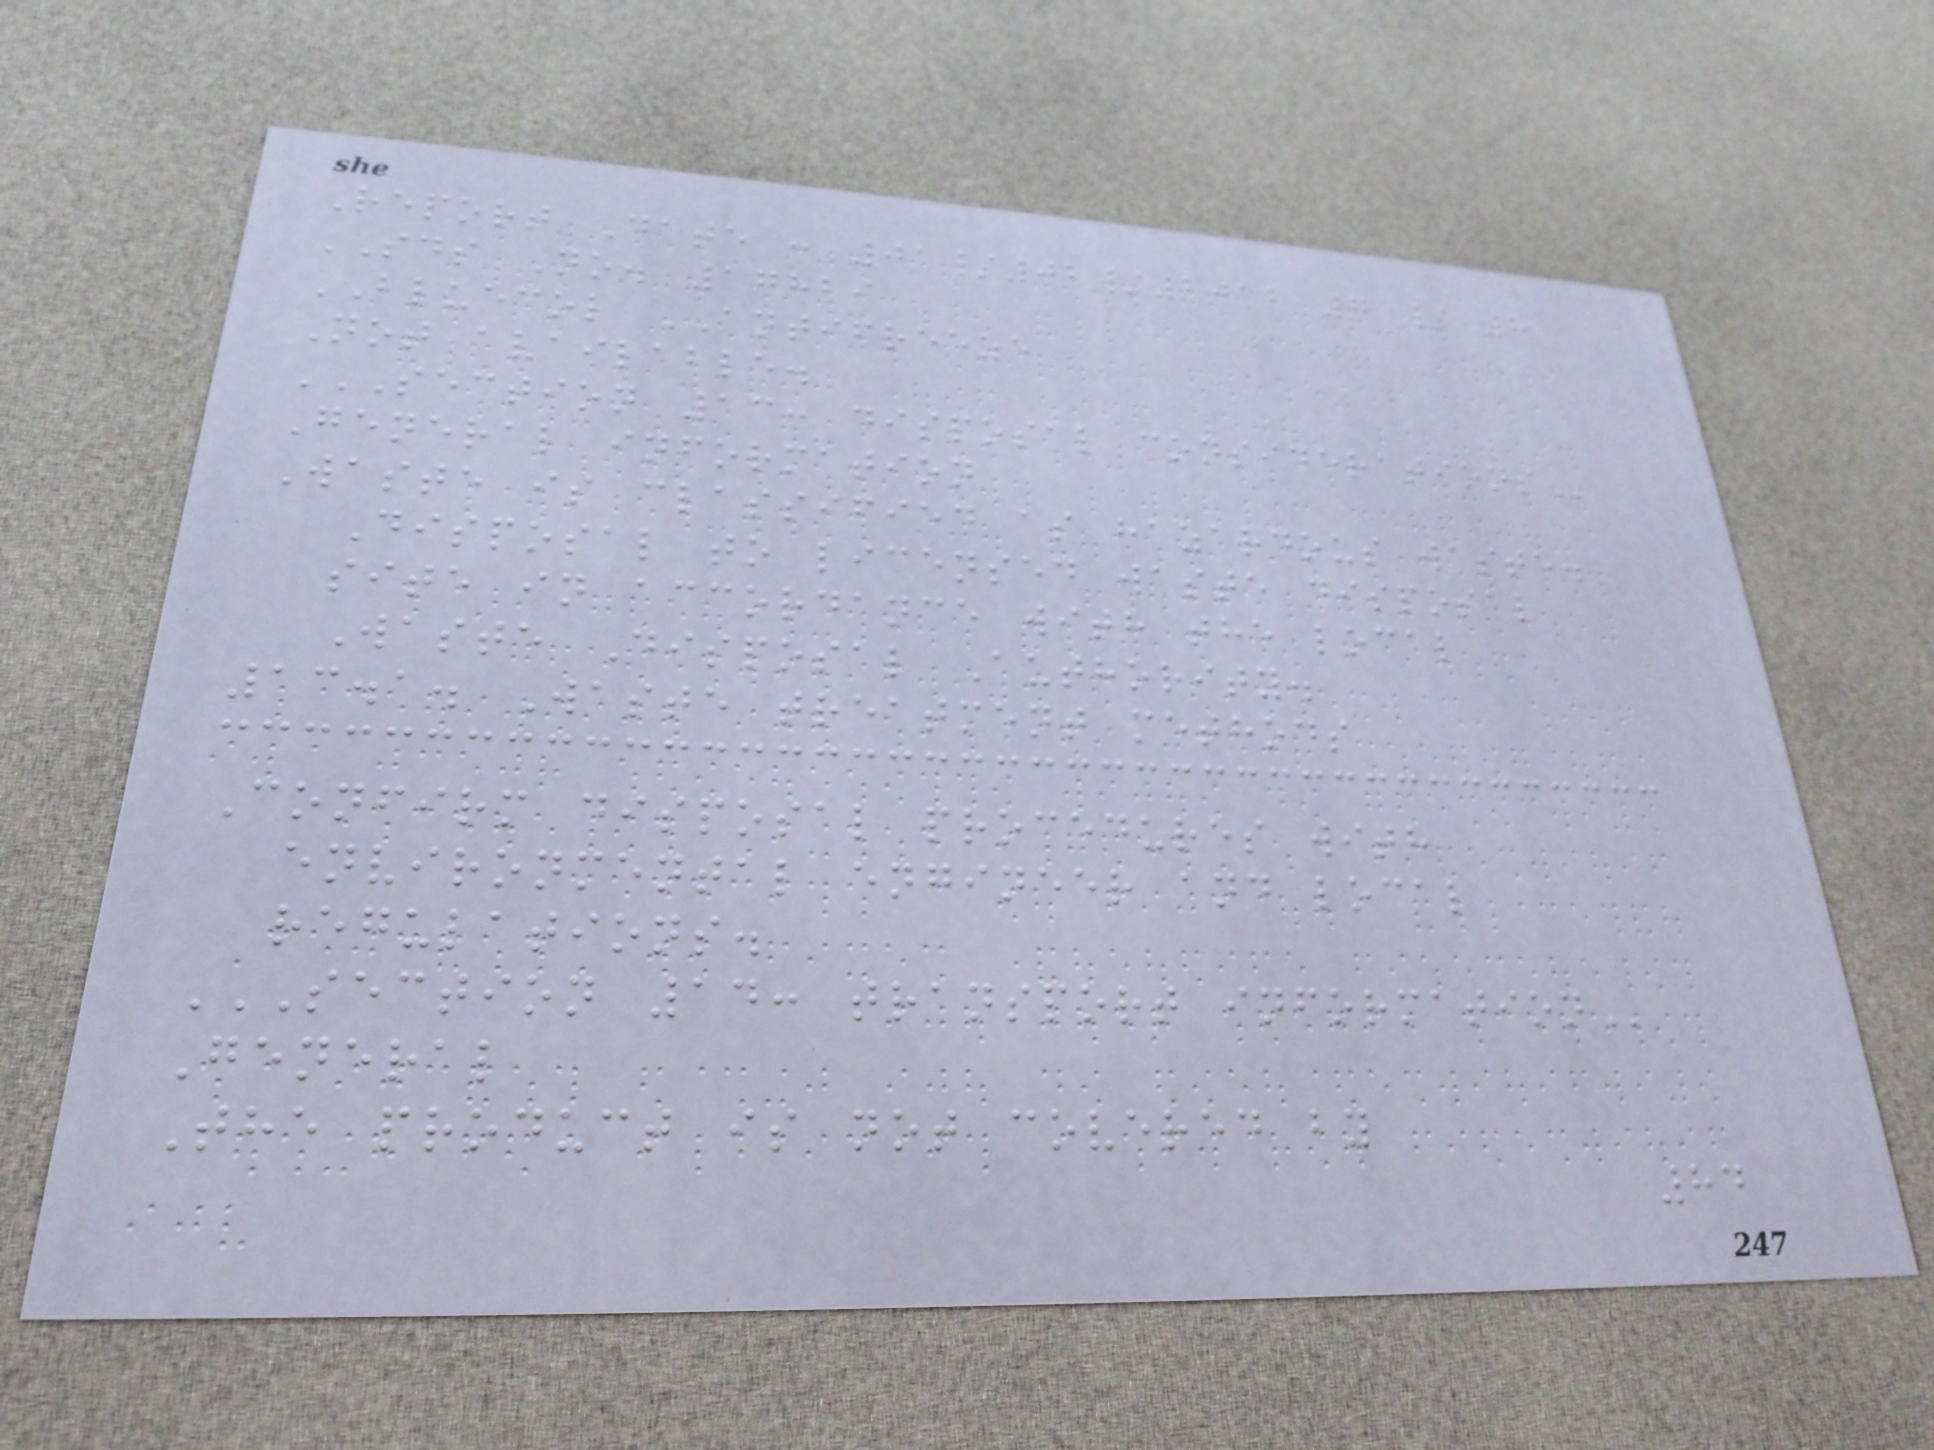Report Date : 01/02/2012 7 / 8
SDS No. 17829
BLUECOL ANTIFREEZE
Not available.
SECTION 13: DISPOSAL CONSIDERATIONS
General information
Waste is classified as hazardous waste.
Disposal to licensed waste disposal
site in accordance with the local
Waste Disposal Authority.
13.1. Waste treatment methods
Confirm disposal procedures with
environmental engineer and local
regulations.
SECTION 14: TRANSPORT INFORMATION
General
The product is not covered by
84
